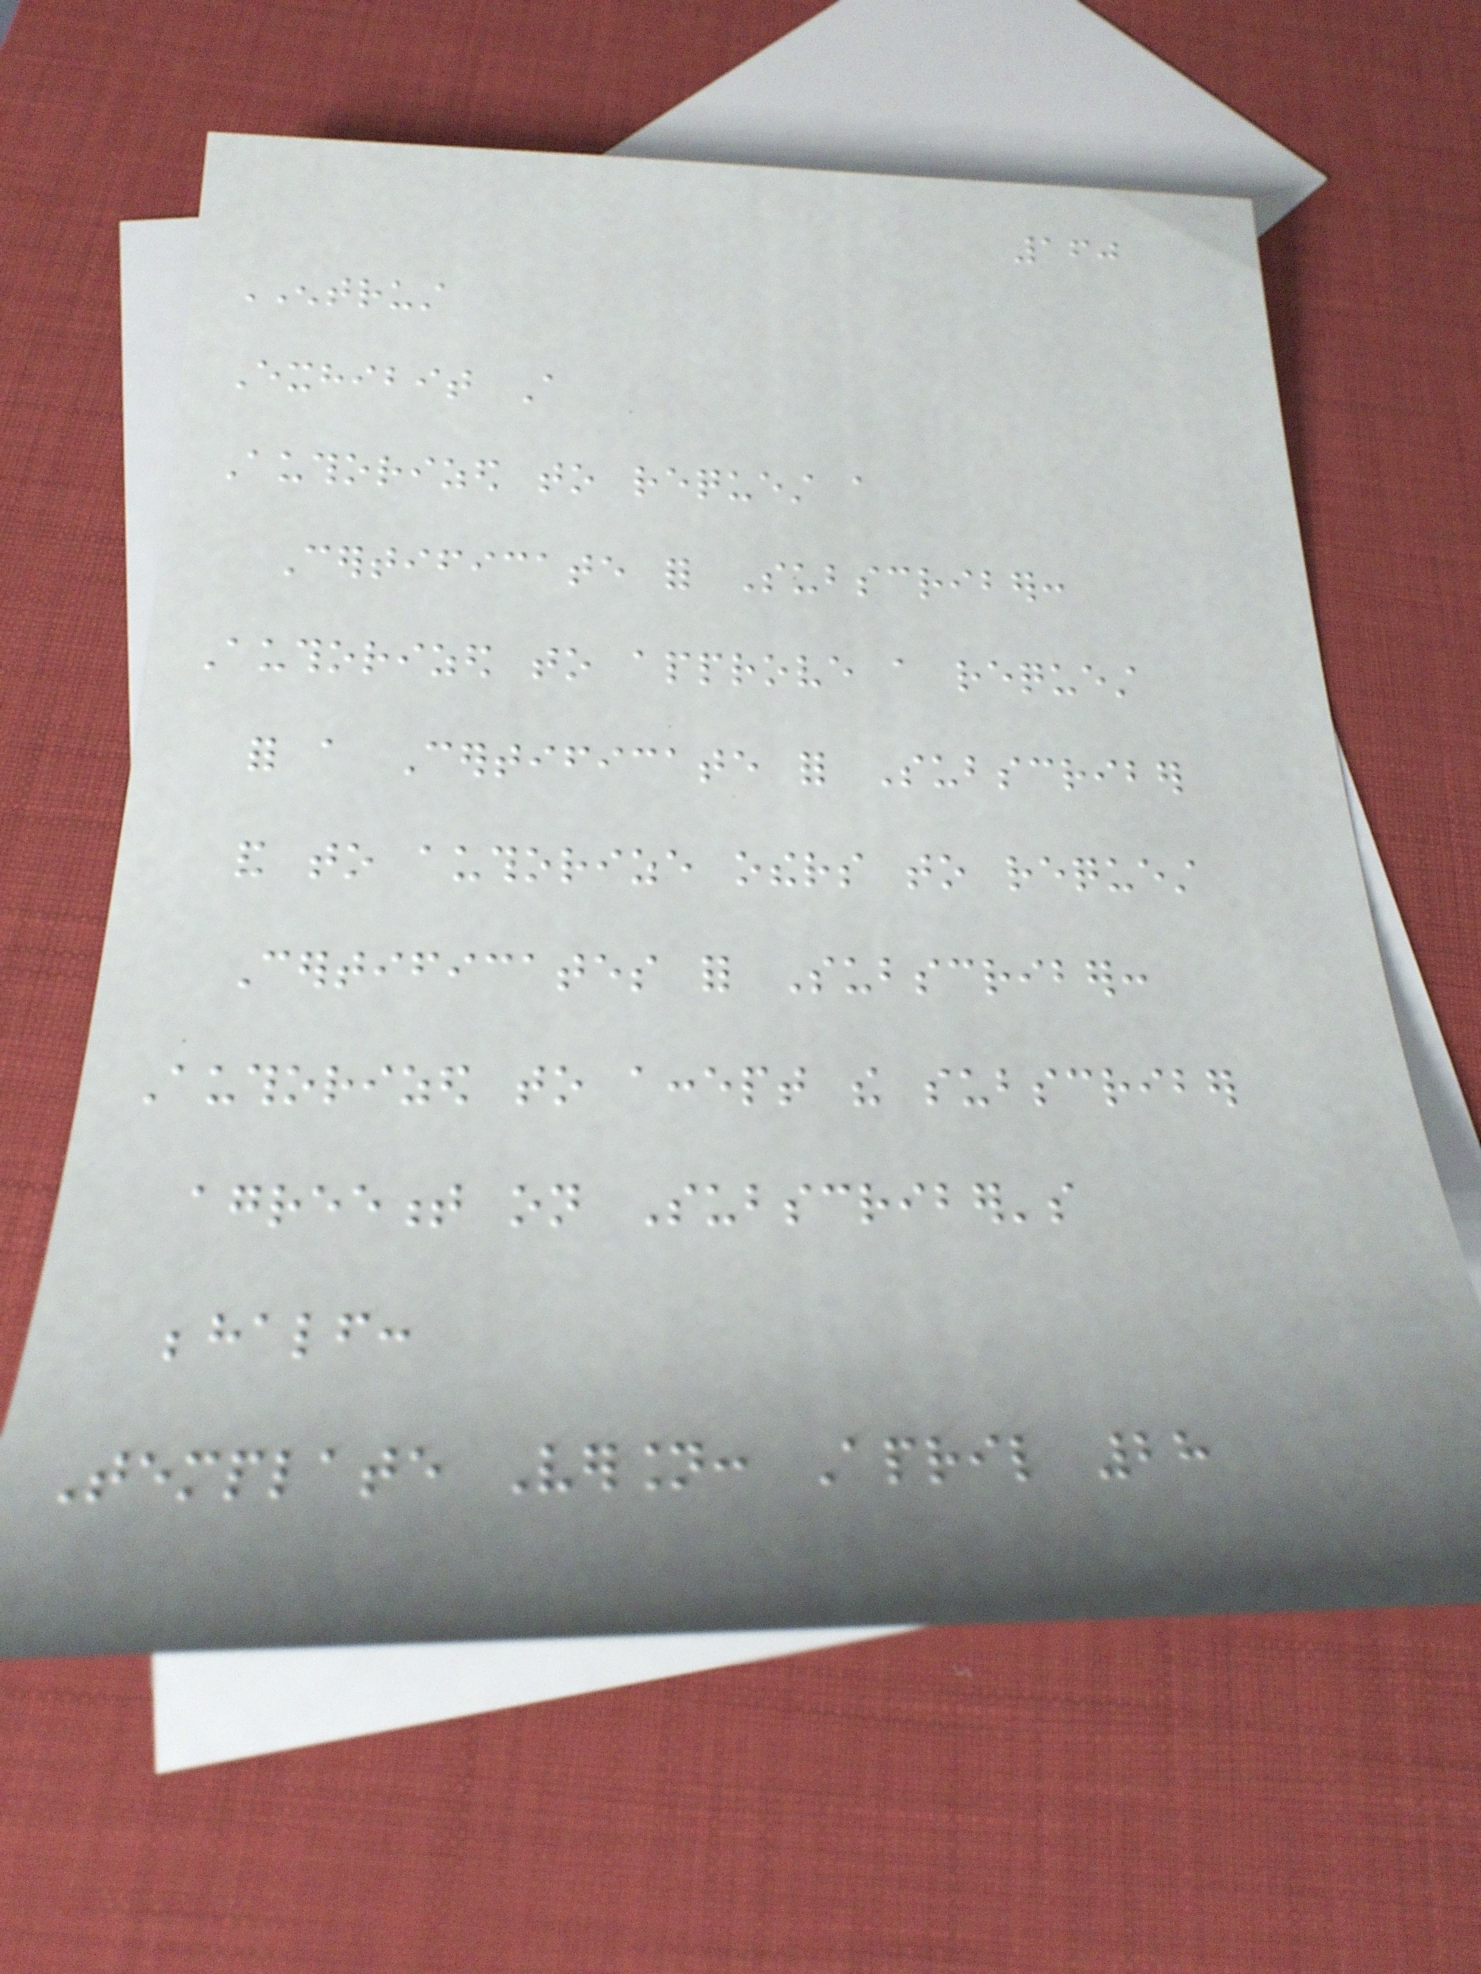160
ENTRUST
Exhibit A
Authorized to request a
Certificate for Subscriber:
Authorized to approve a request
for a Certificate for Subscriber
and to authorize others to request
Certificates for Subscriber:
Authorized to accept the subscriber
agreement on Subscriber's
behalf:
Template Version: April 28
